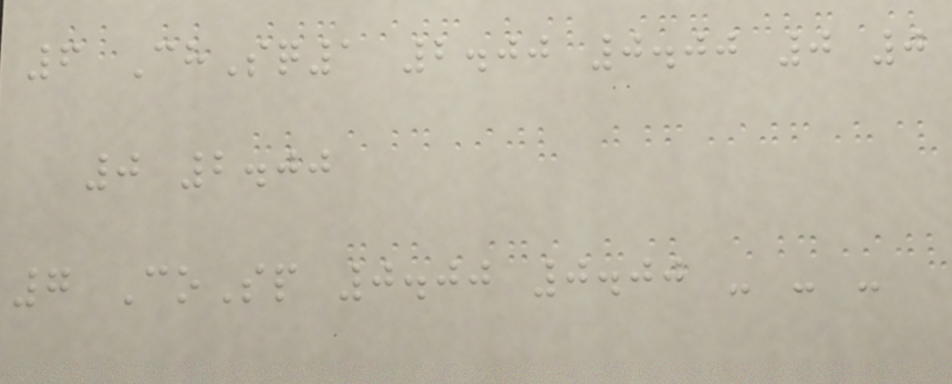6 ChSq1 2.00 0.00 0 0
0 2.00
7 CoSp 0.00 0.00 - - -
